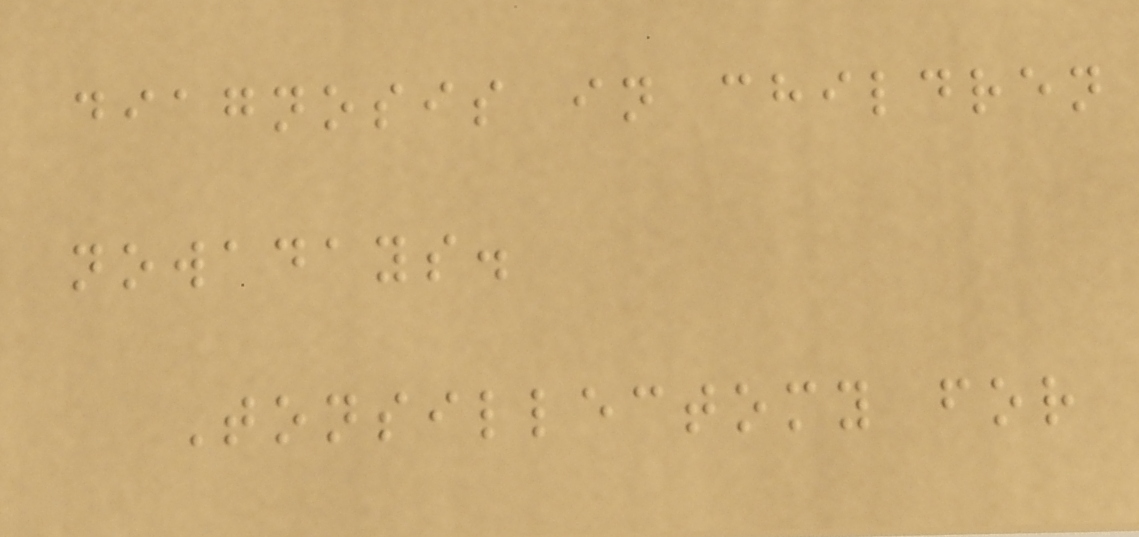diagnosis in children
nowadays.
Tonsillectomy for
